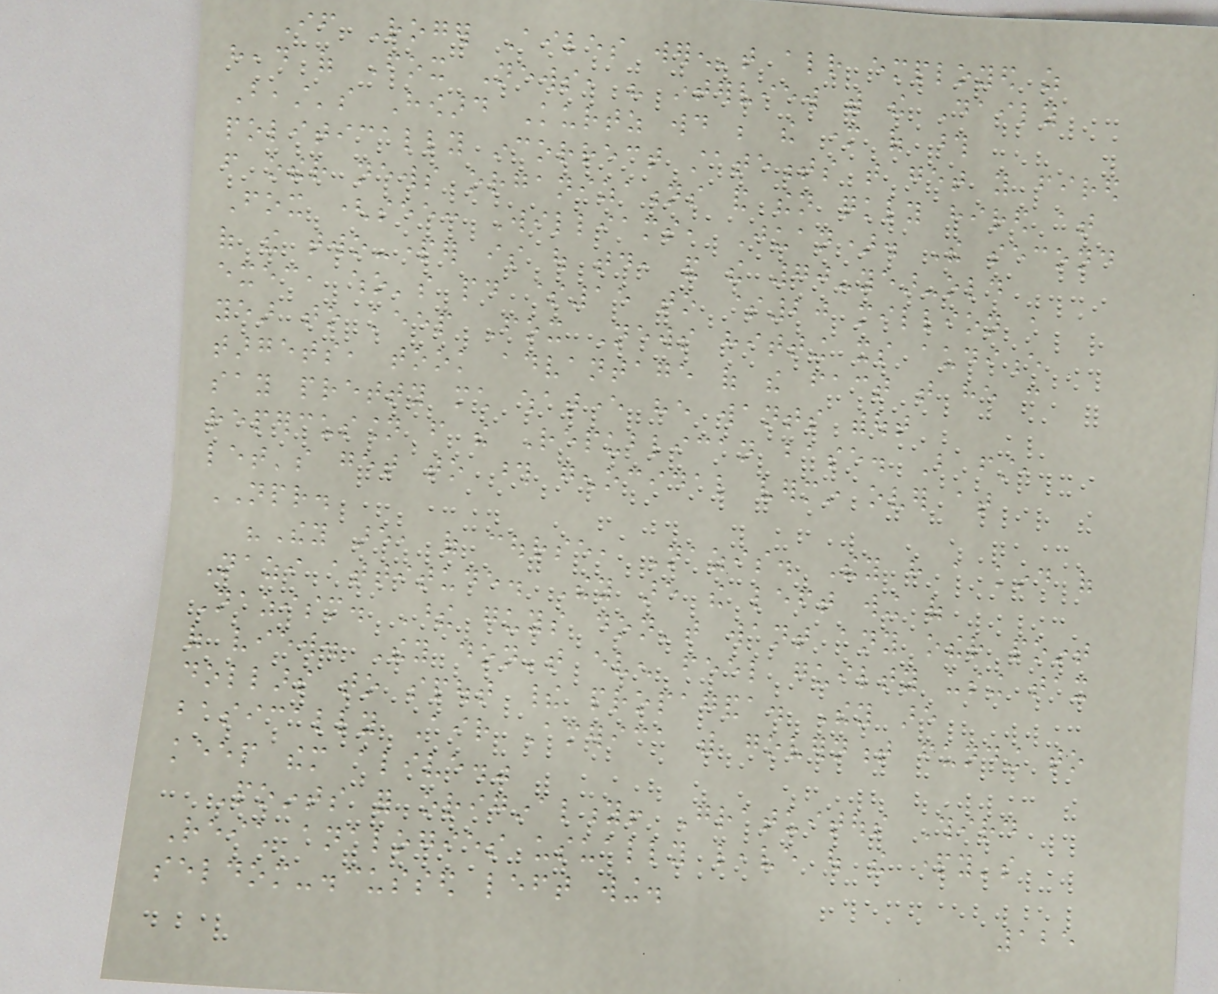If Roger Ailes weren't already employed as
head of Fox News, his interview with the Daily
Beast's Howard Kurtz would be the mother of those
politically incorrect statements that get you fired
from other news organizations and then quickly hired at
Fox (see: Williams, Juan). The second
of the two-parter is out today, and the 70-year-old
exec, who's paid $15 to $20 million a
year to keep Fox News hitting its audience
targets, took advantage of the fact that he can
say pretty much whatever he wants without
repercussion from the Republican base. But first,
let's get to those genocidal vermin over at
NPR.
"They are, of course, Nazis. They have a kind of
Nazi attitude. They are the left wing of
Nazism. These guys don't want any other point
of view. They don't even feel guilty using tax
dollars to spout their propaganda. They are
basically Air America with government funding to
keep them alive."
Points for originality! Gratuitous Third
Reich analogies usually leave out the party's
seldom-discussed left wing.
125
